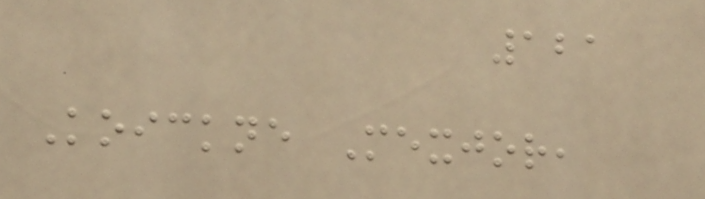121
Koickne Mexjor,
